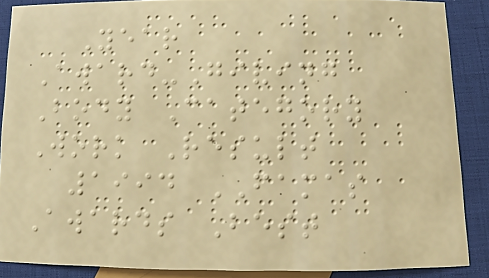Year
Award-Giving
Body Category
Work Result
1994 FAMAS
Awards Best
